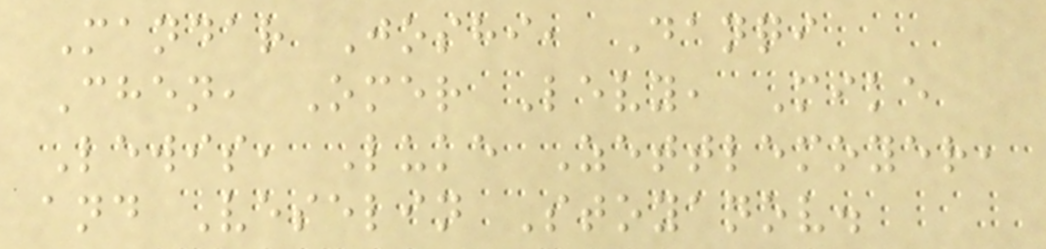Mandar Joshi, Danqi
Chen, Omer Levy, Mike
Lewis, Luke Zettlemoyer,
and Veselin Stoyanov.
